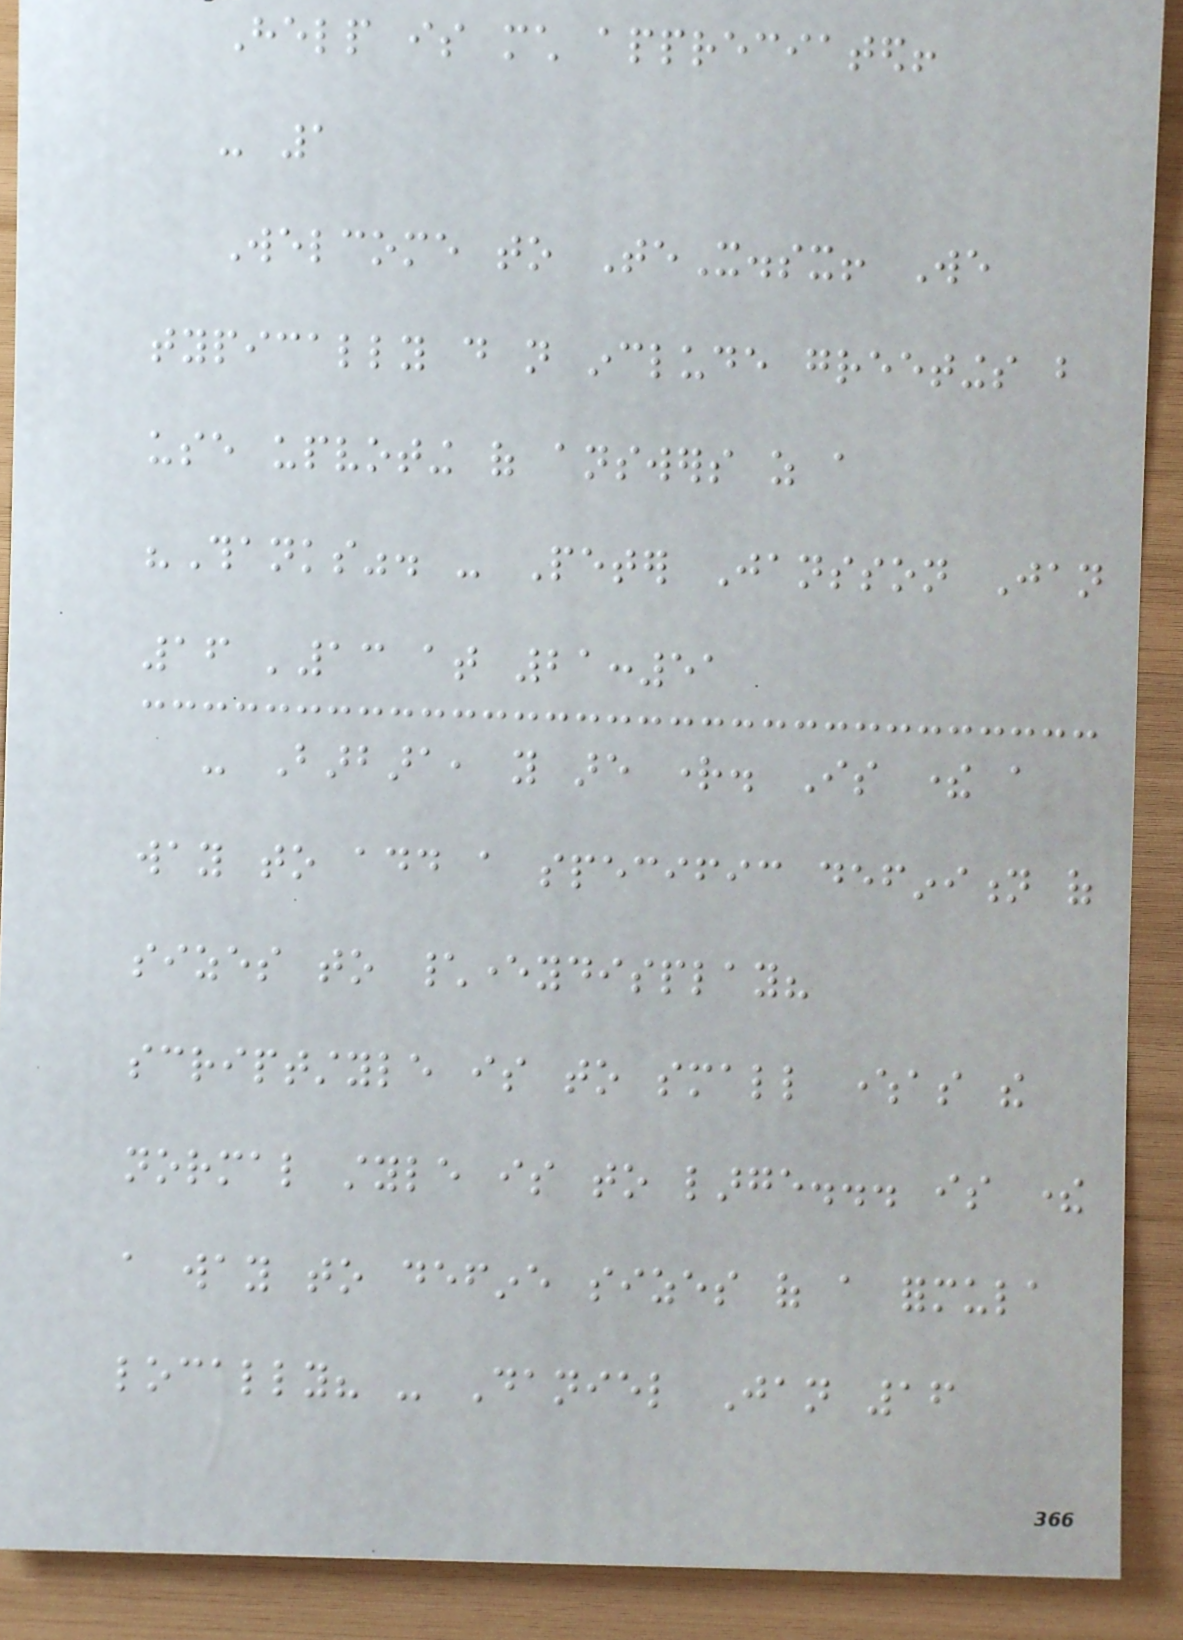Help is much appreciated!
- 1
Welcome to TeX.sx! We
typically do not include greetings but
use upvoting of answers as a
"Thanks". - Peter Jansson Jan
16 '13 at 21:51
- Barbara, you are right. Is there a
way to add a specific definition of
sizes to \everydisplay?
scriptstyle is to small whereas the
normal style is to large... is there
a way to define sizes of a formula
locally? - Daniel Jan 16
